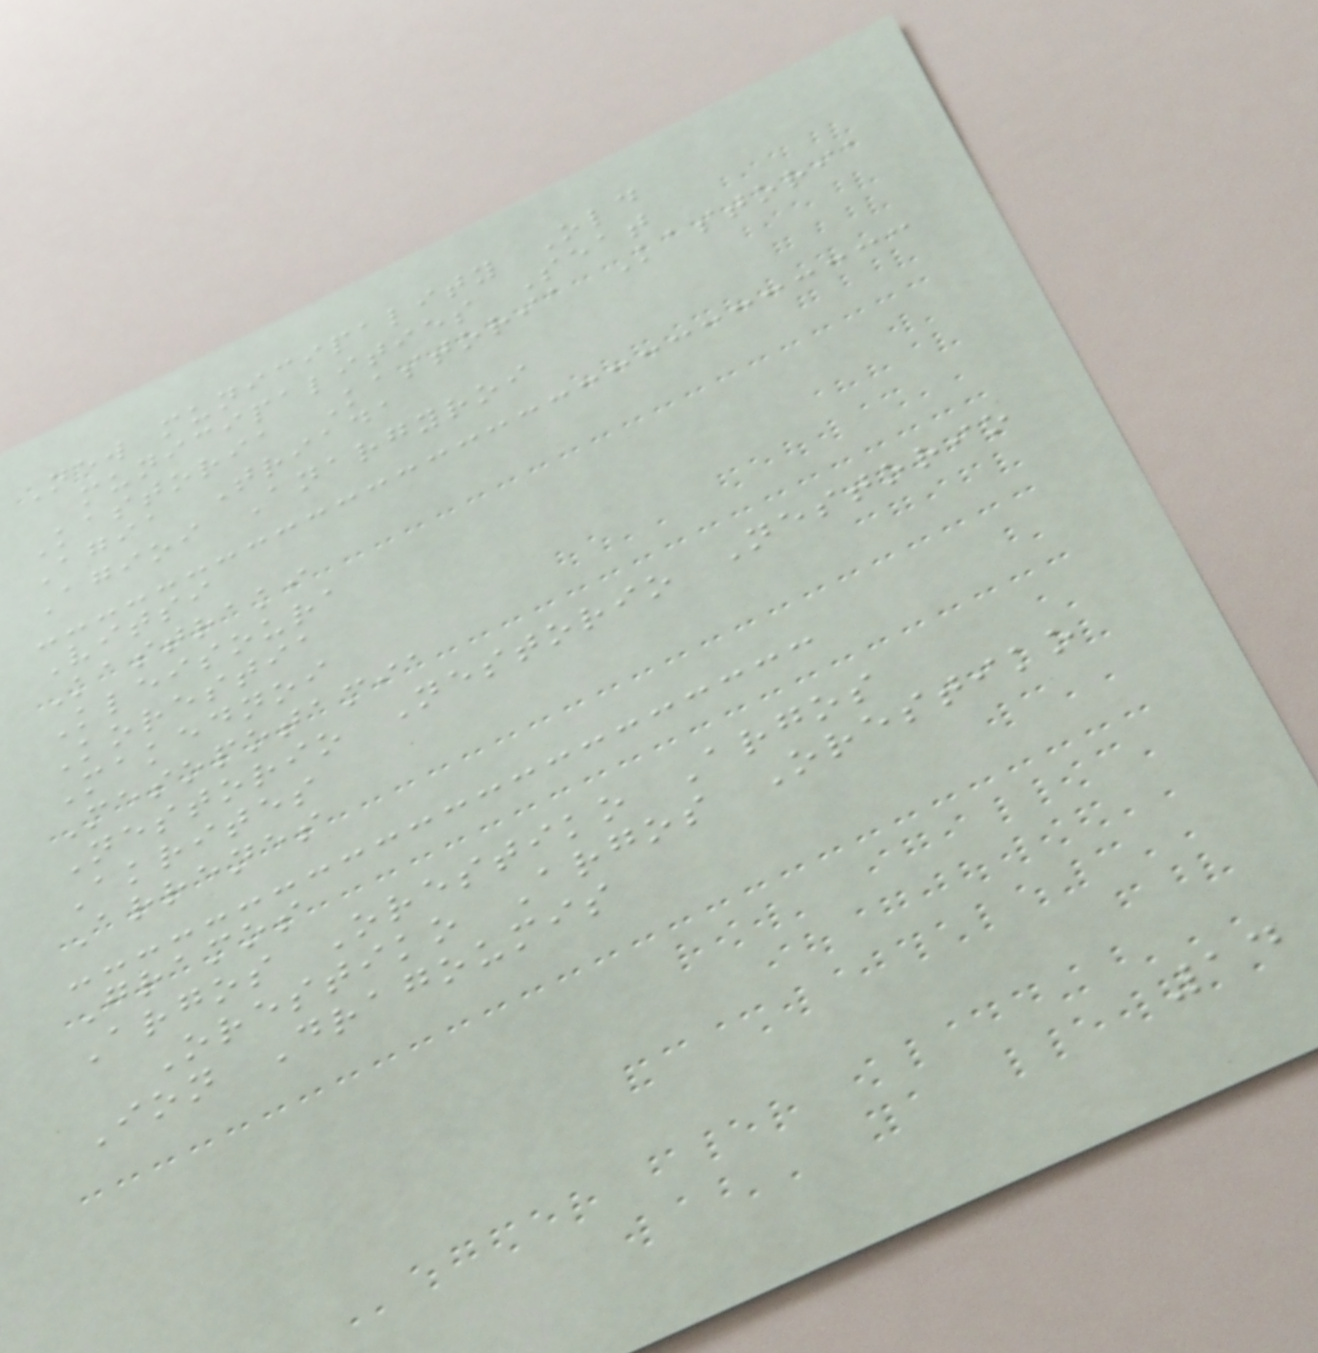New municipality Old
municipalities Seat
Kastoria Kastoria Kastoria
Agia Triada
Agioi Anargyroi
Vitsi
Kastraki
Kleisoura
Korestia
Makednoi
Mesopotamia
Nestorio Nestorio Nestorio
Akrites
Arrenes
Gramos
Argos Orestiko Argos
Orestiko Argos Orestiko
Ion Dragoumis
14
